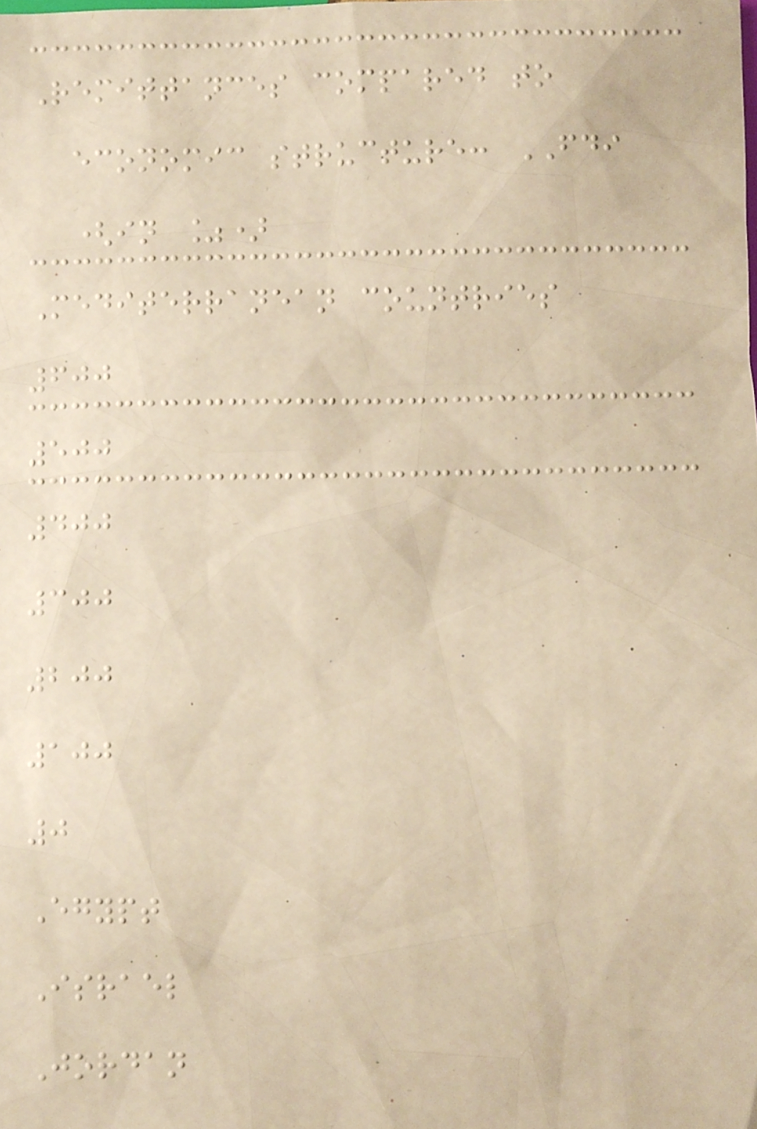Remittances compared to
economic structure: FDI
(in %)
Mediterranean countries
600
500
400
300
200
100
0
Egypt
Israel
Jordan
